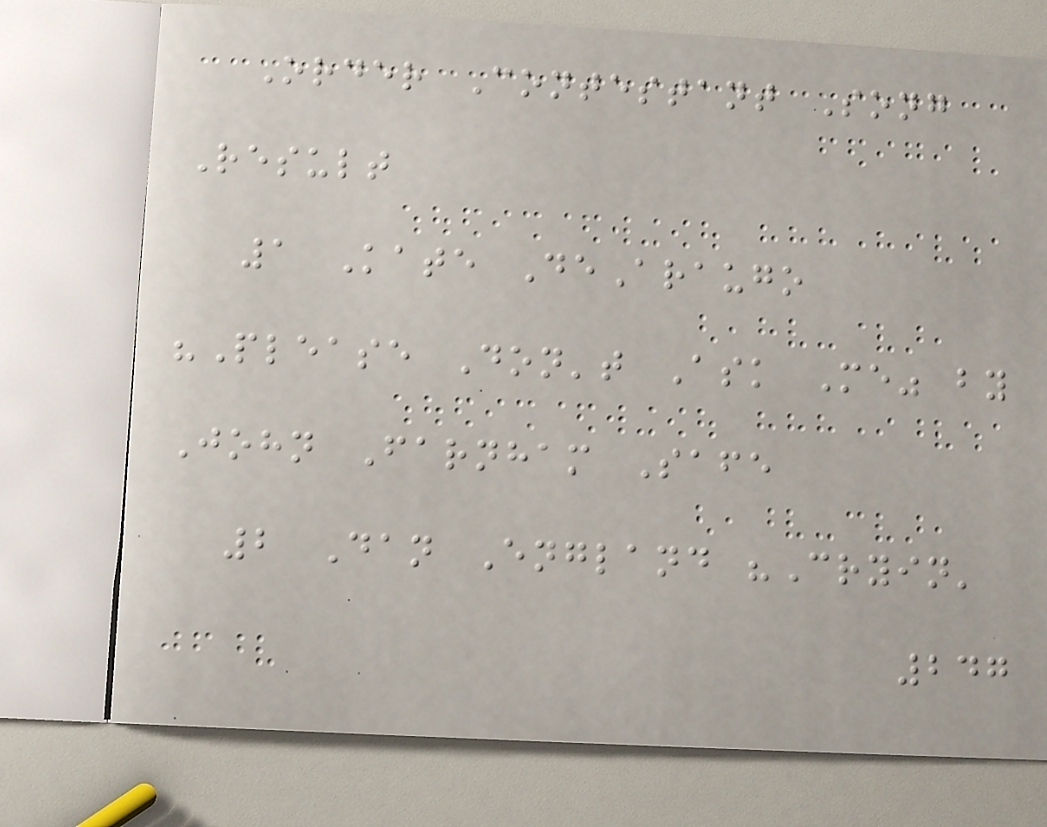Order Contestant Song
Result
1 Kate DeAraugo
"Please Don't Ask Me" by
John Farnham Safe
2 Dan England "Cryin'
247
